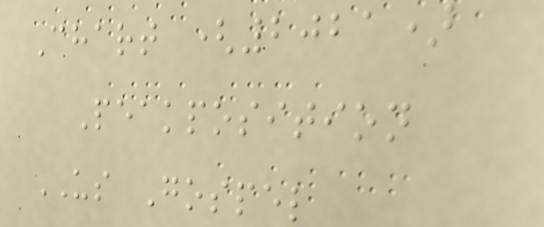Chart (2021)
Peakposition
US Gospel
